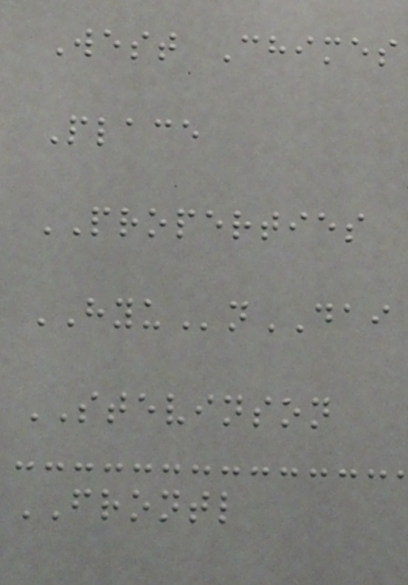West Chimes
Place
PROPERTIES
HYUnDAI
STEVINSON
FRONTL
